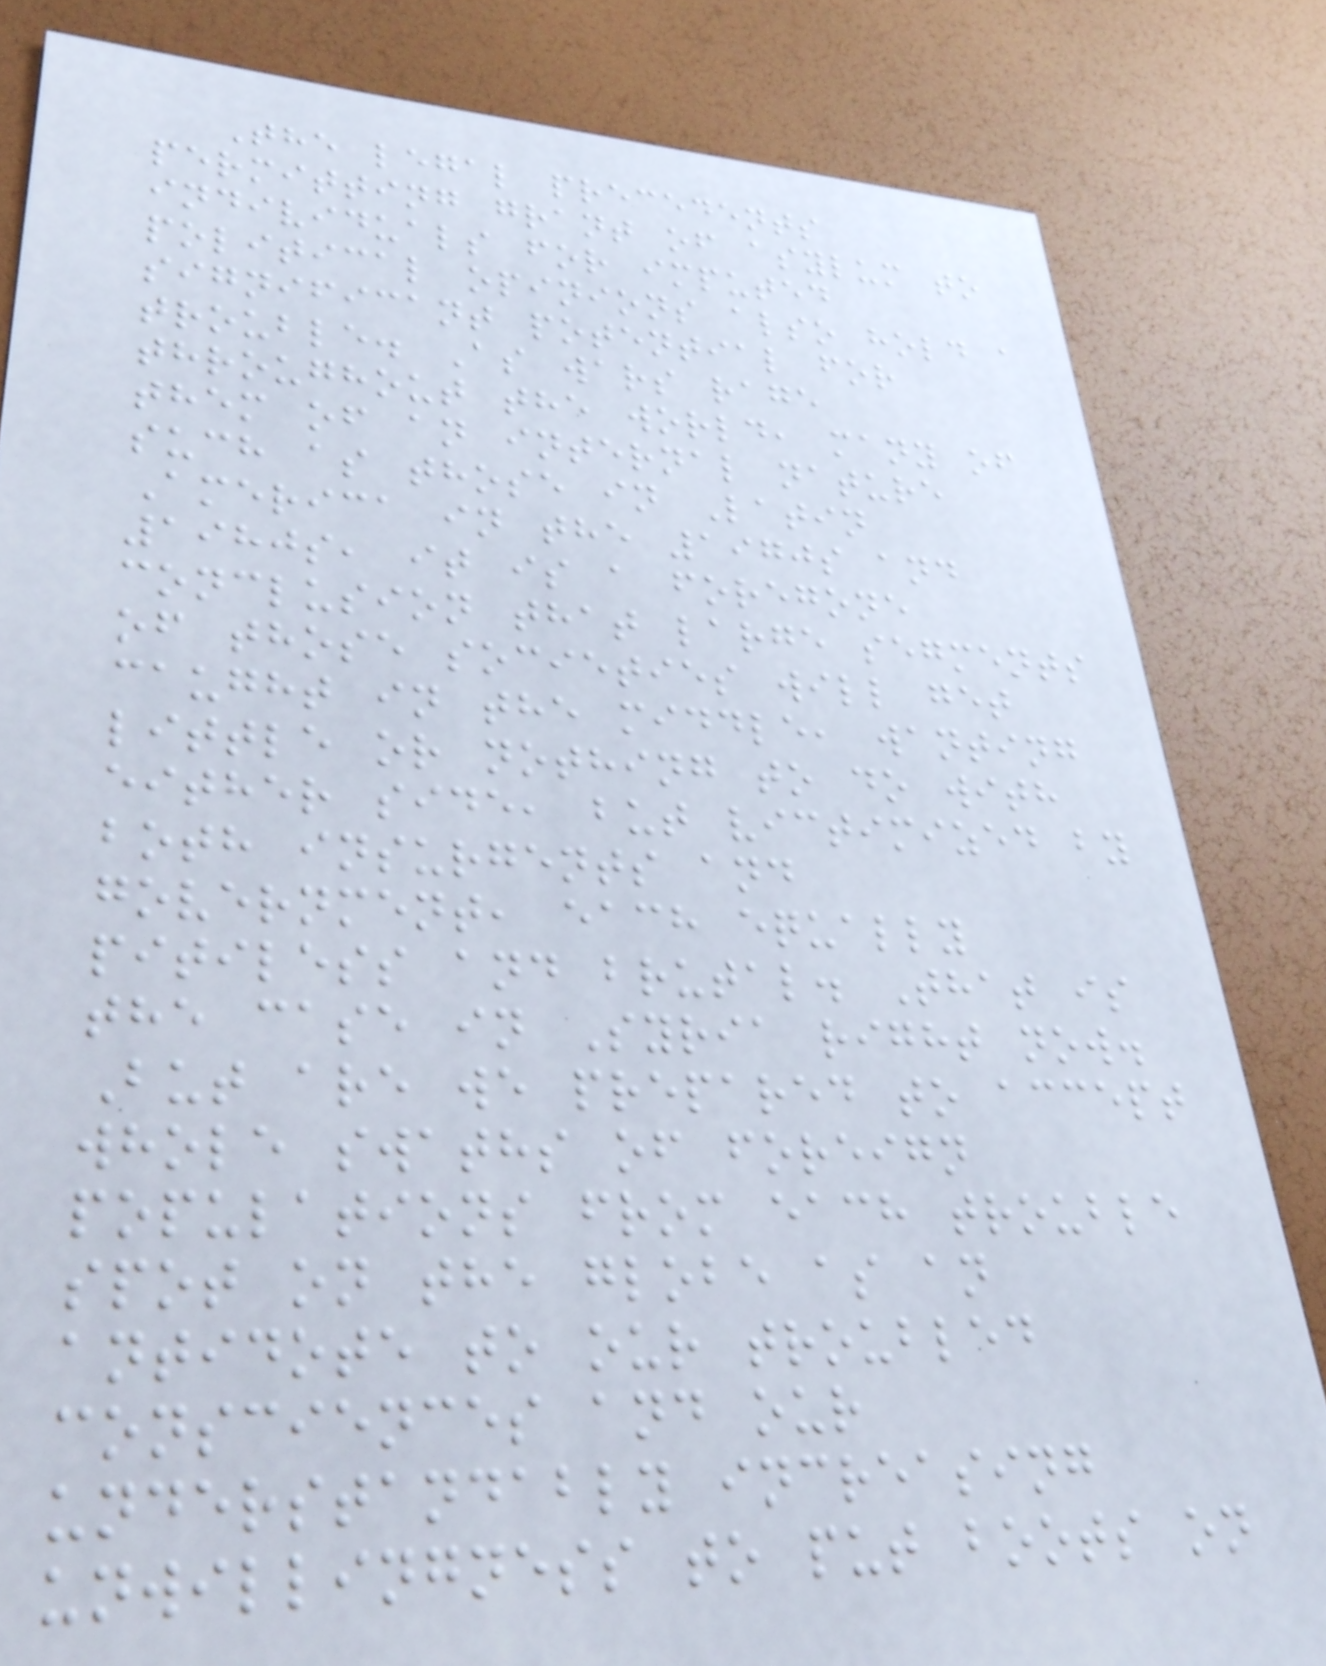The legal precedents
permitting grant of asylum to
individuals for imputed
political opinions also hold a
significant potential for
trouble. As wars rage
throughout the world, many of
them of an internal nature
such as those in Latin
America in the 1970s and
1980s, it is a foregone
conclusion that large segments
of those societies will get
caught in the middle, wanting
little or nothing to do with
either side, but victimized by
both insurgents and
government, each equally
pitiless and brutal. That is
the case in Syria right now.
But are we prepared to accept
whole swaths of foreign
populations from each trouble
spot on the globe as an
antidote to our troubled
consciences and our
understandably increasing
unwillingness to put boots on
